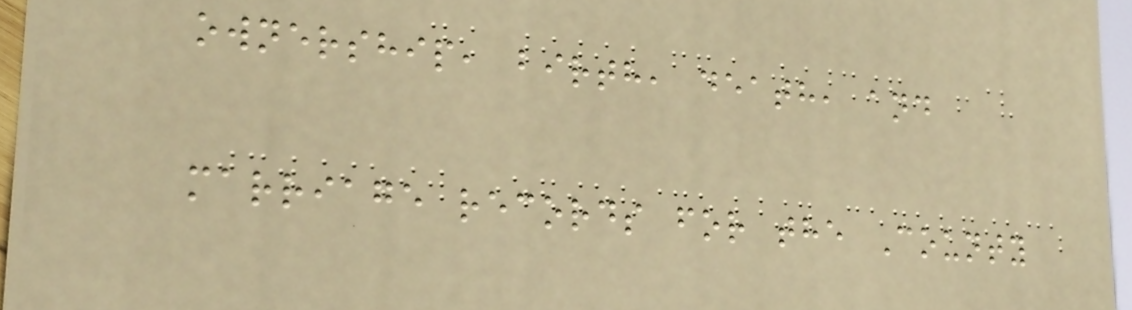ownership, birth, death, and
marriage records for the County
